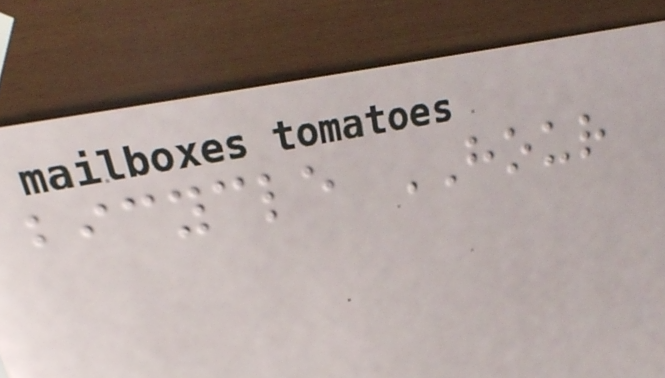bicycle HOUR
